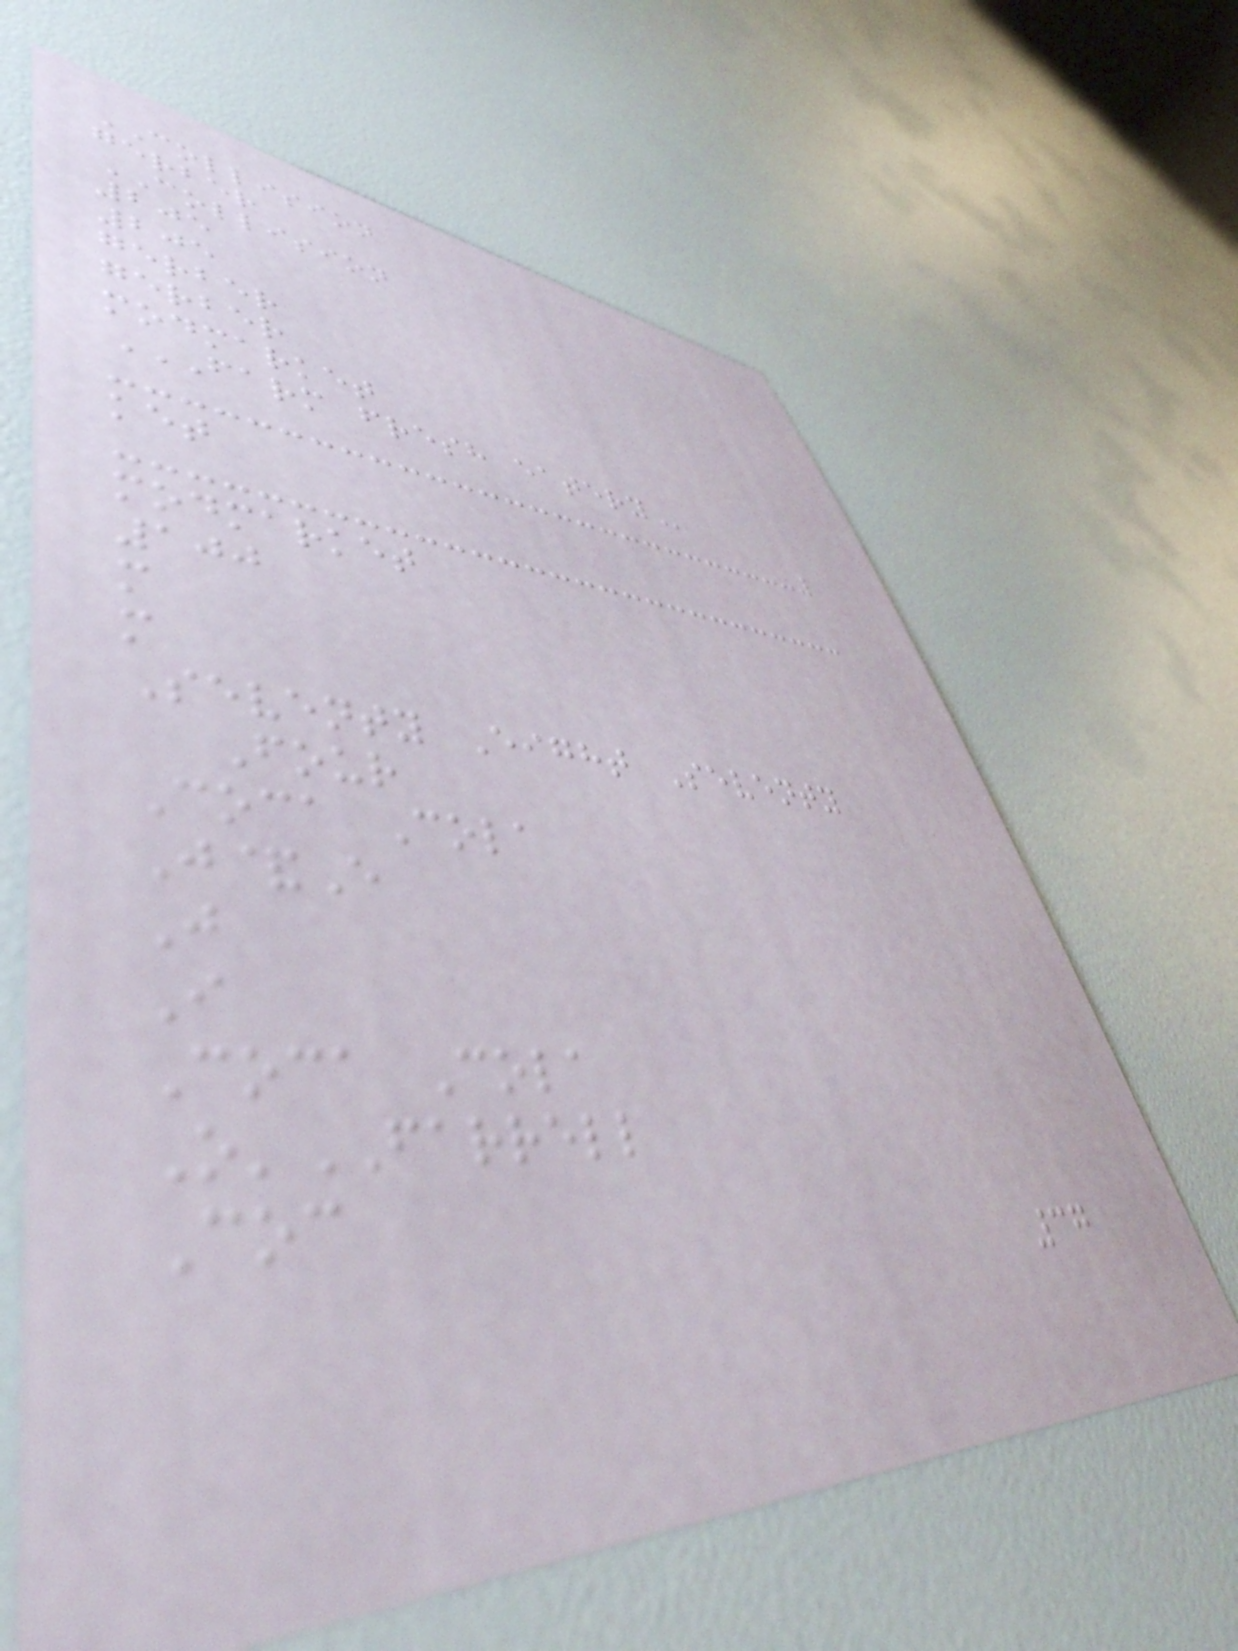COLLISION
gerber
COLLISION
205
205
gerber
gerber
modmarket
FARM FRESH EATERY
ket
modmarket
100
m
m
Seventy Eight Seventy
Four
Coca Cola
J&E
J
I
Coca Cola
O'FARRELL
Coc
37
